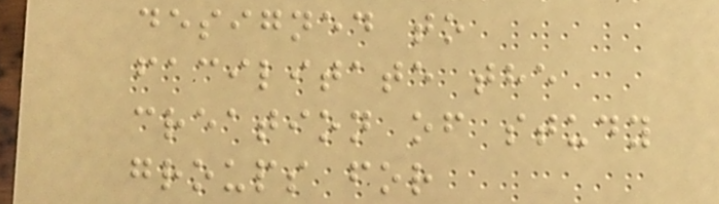designed to
facilitate the
creation of study
groups for
